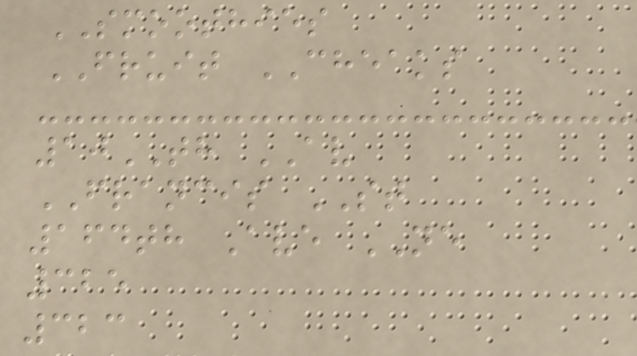SMOOTHIES
FRUIT CHEAKS
10TH AV
FRANCIS ST
164th Ave NE
325
323
